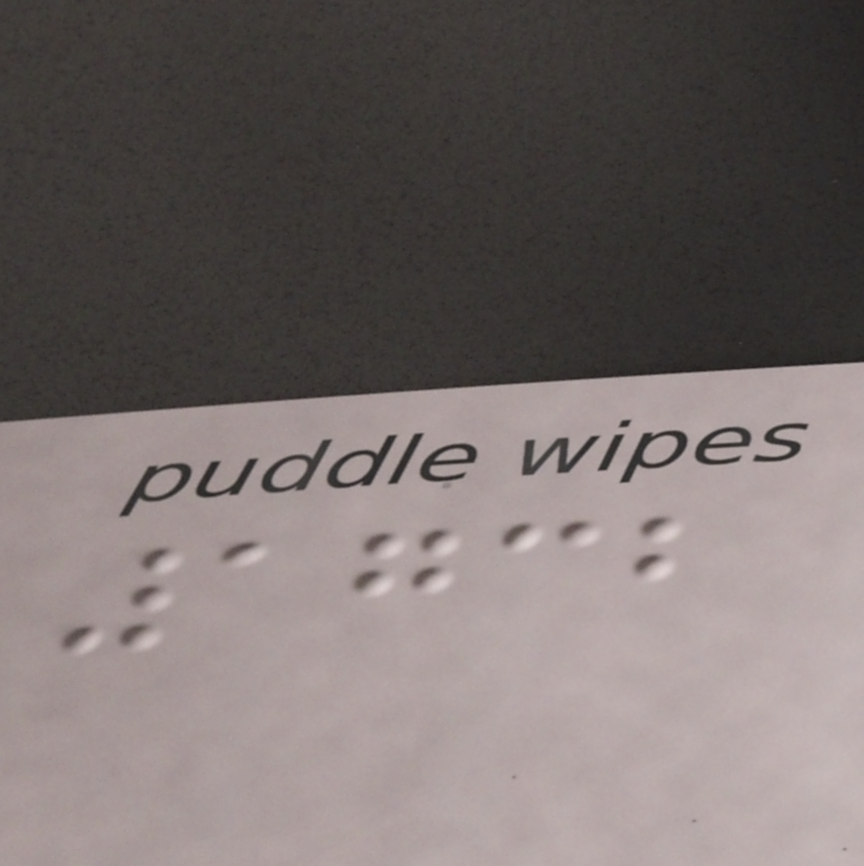1732
